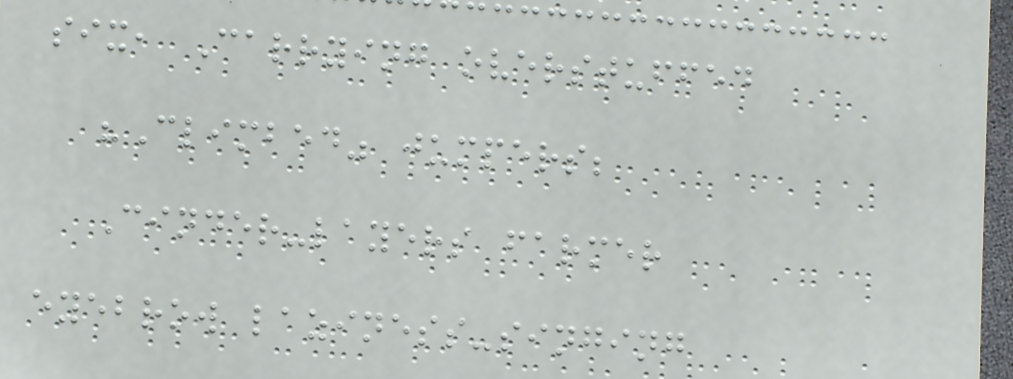six, Carrying overstuffed
"Climbed" jumpers;
Cinder-layers farmer
eyebrow laziness-singing
